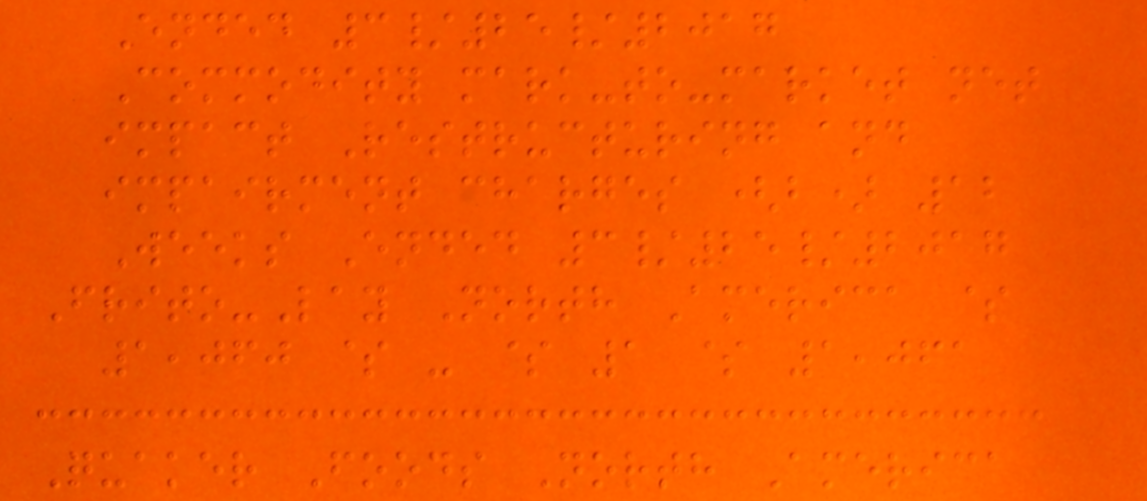Ended 3/25/2017
Commodity mark-to-market net
impact Restructuring and
impairment charges (b) 12
Weeks Ended 3/25/2017
Frito-Lay North America $
1,060 $ - $ 1 $ 1,061
Quaker Foods North America
